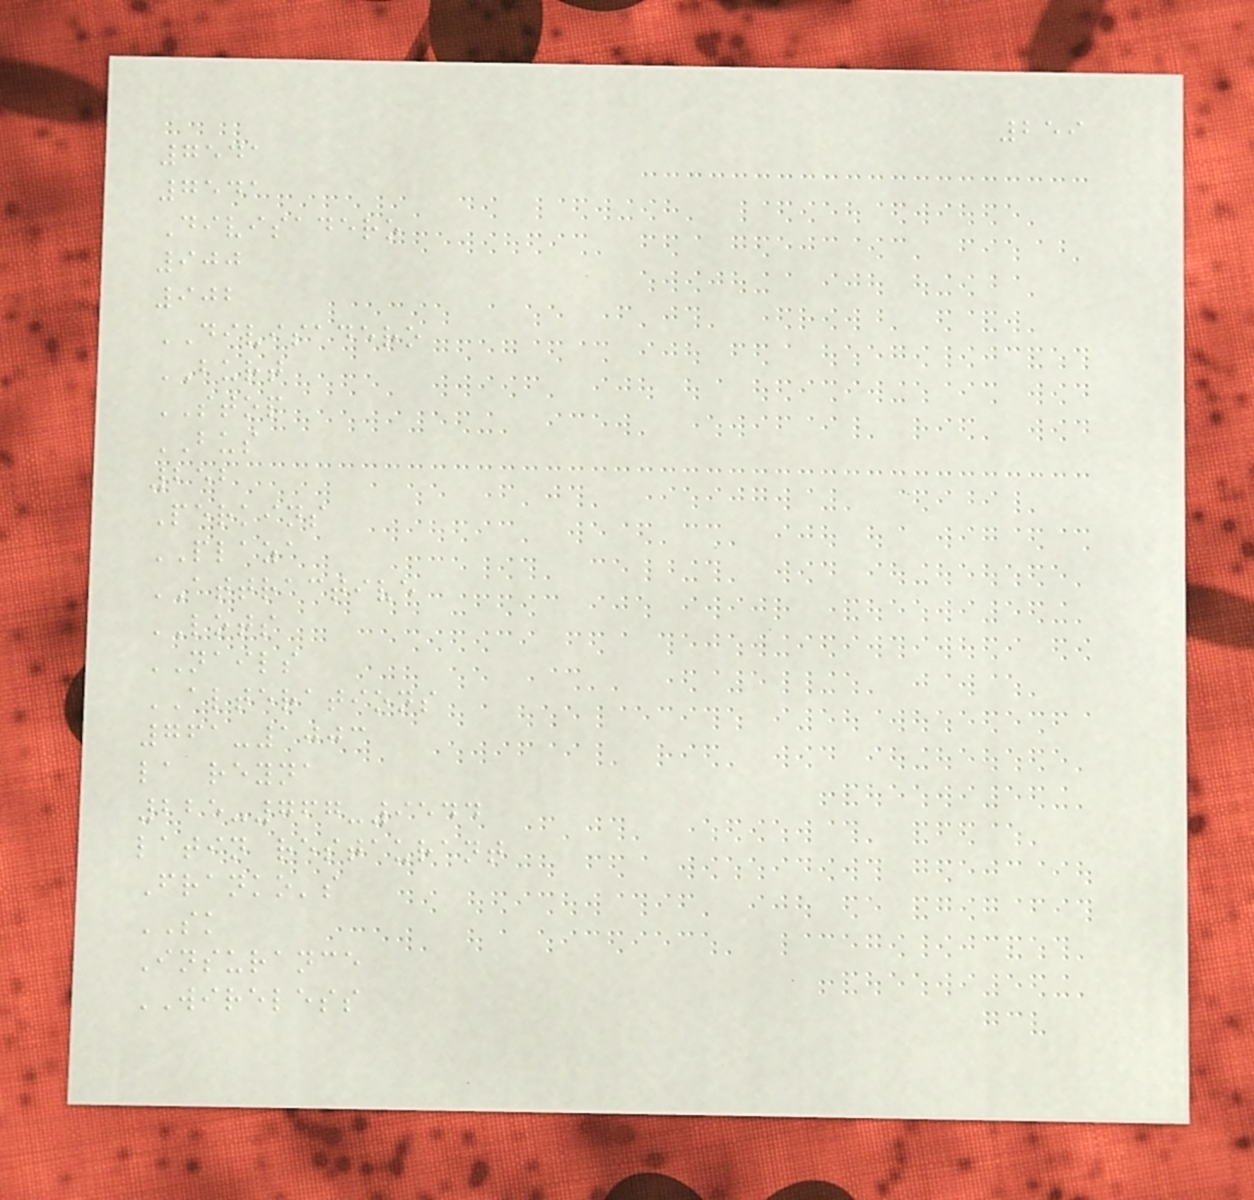259
7541
7541
Divisadero
900
902
DIVISADERO
BURT
STOP
BUS
252
Perkins
PLAZA
ATTRACTIVE
LOTS
NAILS
ALTERATIONS
761-1003
la reyna
225-767-9544
latin restaurant
Franko's
SK
Insurance
WIRELESS
